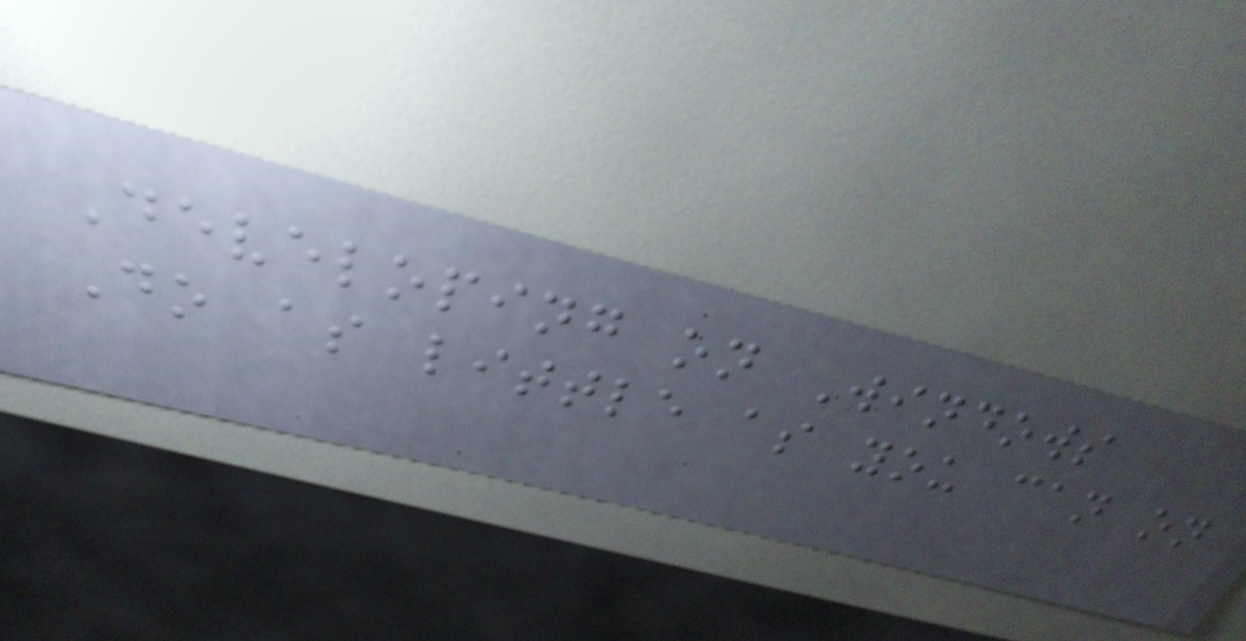Developing on Windows
Do as little as you can on
